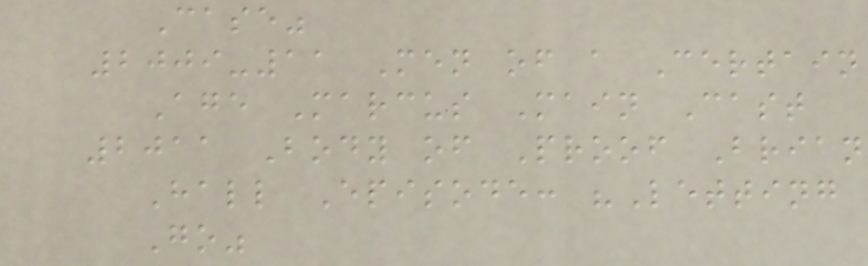Case"
2009-11 Men of a Certain
Age Marcus Main Cast
2011 Body of Proof Brian
Hall Episode: "Letting
Go"
